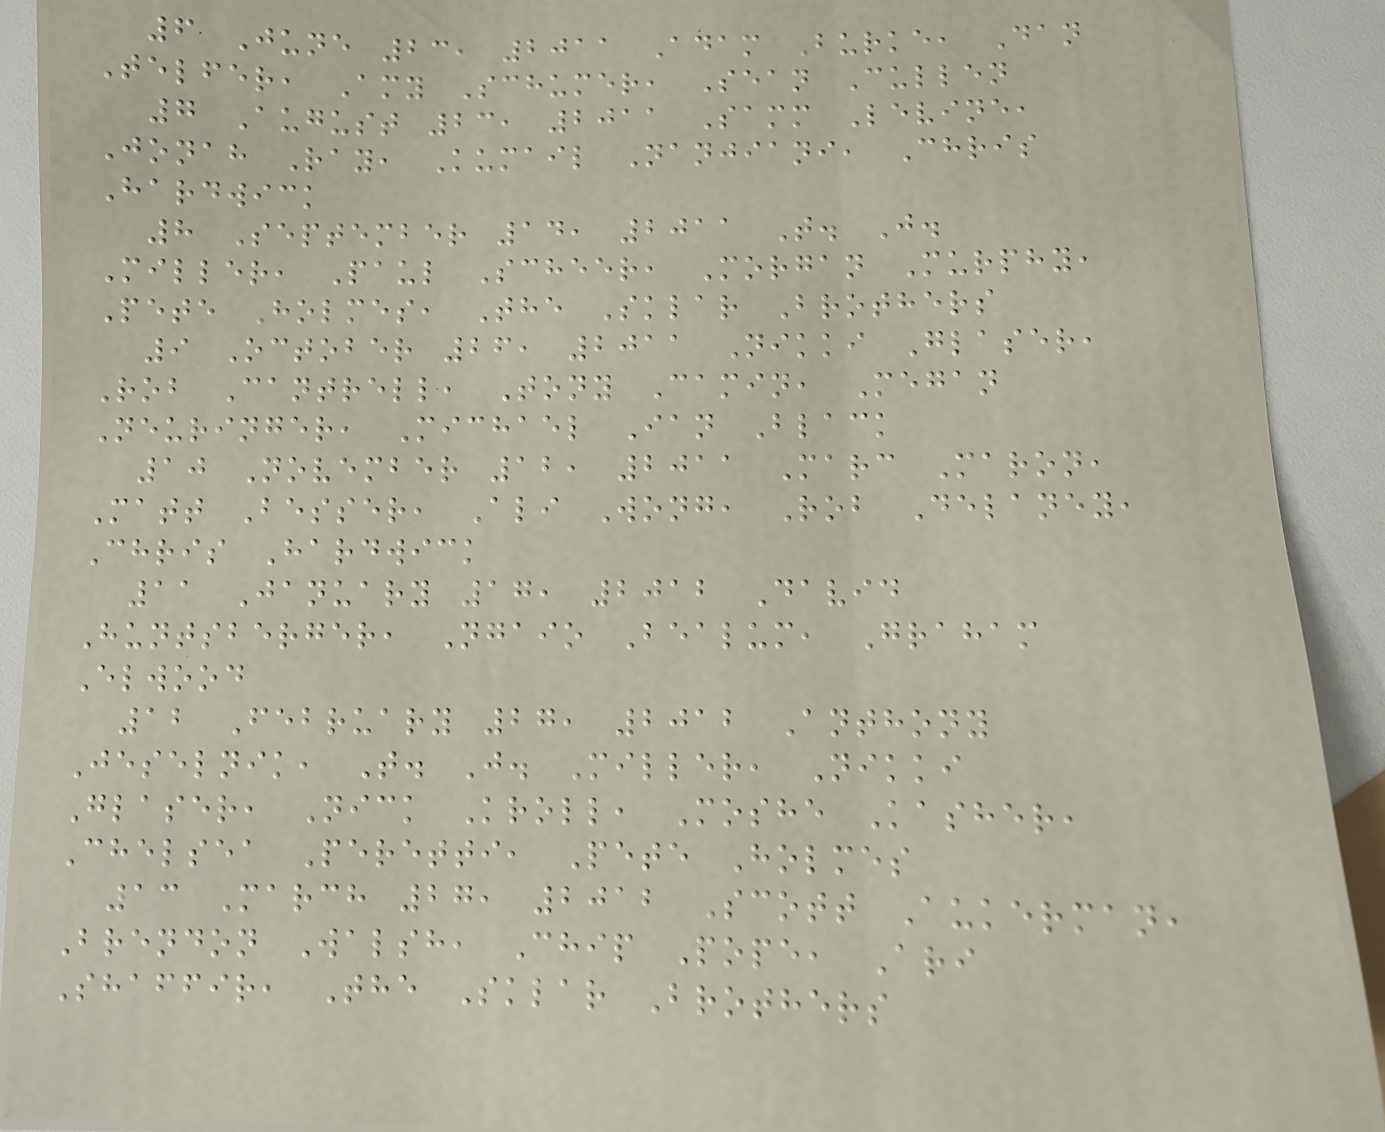6 June 23, 2011 Adam Burke, Dan
Telfer, Amy Schumer, Sean Cullen
7 August 23, 2011 Samm Levine,
Jonah Ray, Kumail Nanjiani, Chris
Hardwick
8 September 14, 2011 T. J.
Miller, Paul Scheer, Morgan Murphy,
Pete Holmes, The Sklar Brothers
9 October 26, 2011 Nikki Glaser,
Rob Cantrell, Tony Camin, Megan
Neuringer, Michael Ian Black
10 November 12, 2011 Marc Maron,
Matt Besser, Ali Wong, Rob Delaney,
Chris Hardwick
11 January 17, 2012 David
Huntsberger, Ngaio Bealum, Graham
Elwood
12 February 27, 2012 Anthony
Jeselnik, T. J. Miller, Nikki
Glaser, Nick Kroll, Moshe Kasher,
Chelsea Peretti, Pete Holmes
13 March 27, 2012 Scott Aukerman,
Brendon Walsh, Chip Pope, Ari
Shaffir, The Sklar Brothers
